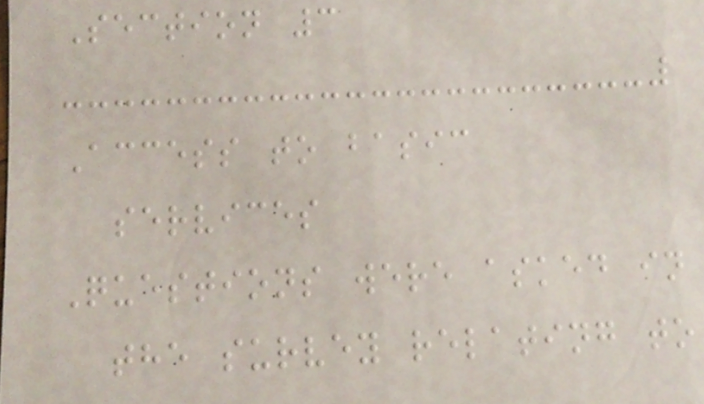Section 3
Access to basic
services
Questions were asked in
the survey relating to
